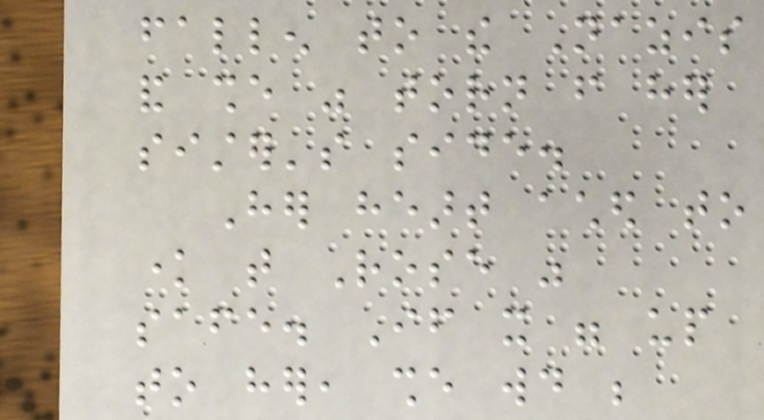fallen to the Nazis
and she was torn from her
sister's side.
Her heart ached to
know that Rose was
safe. If it were up
to her, she would be
